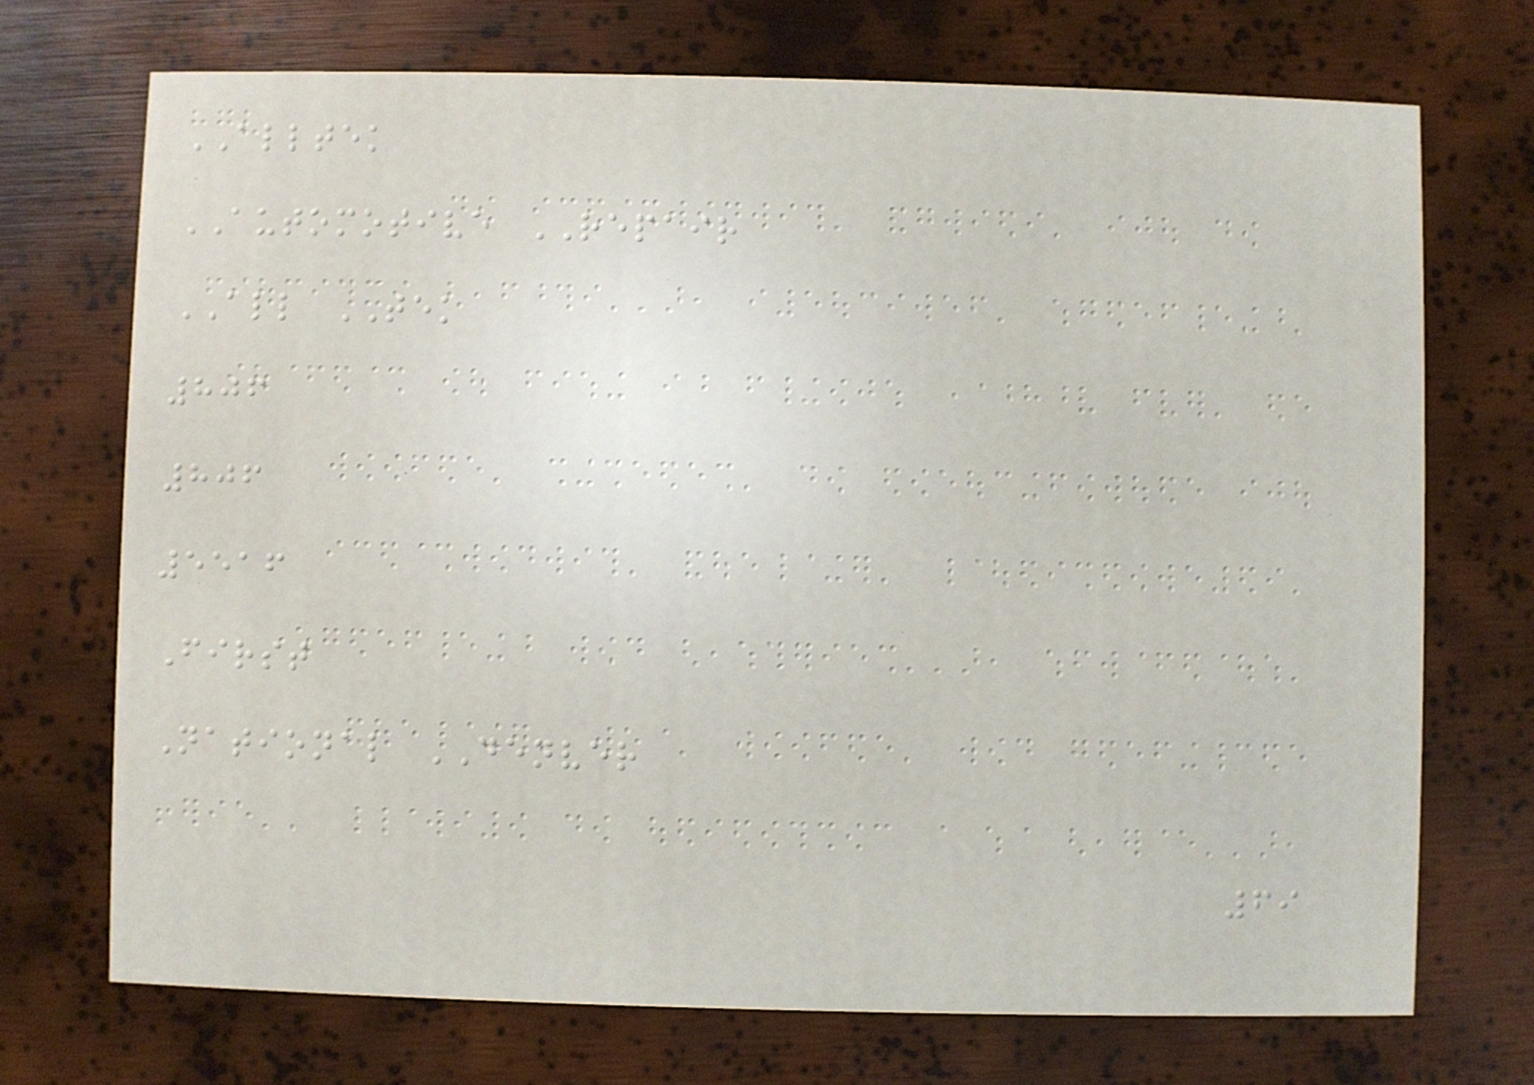ALLTEK
AUTOMOTIVE REPAIR
ALL TEK
806
806
5516
First
National DENVER
69
